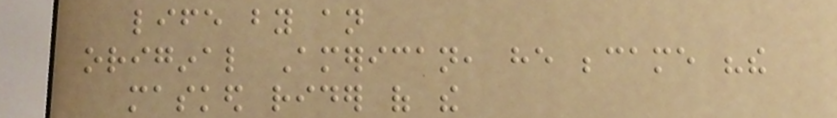life by an
original American, he became "the
masked rider of the
